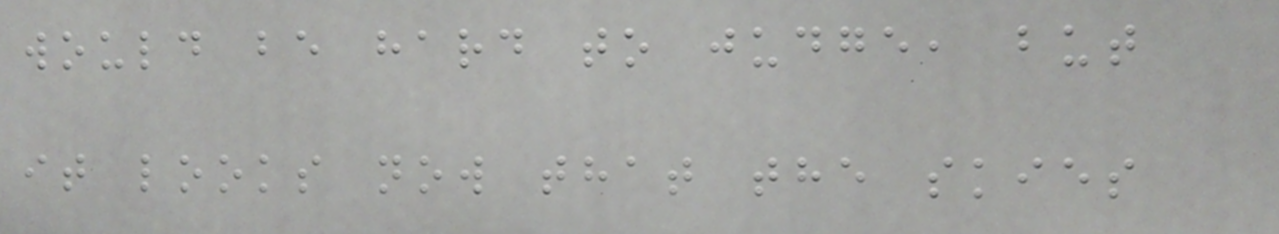would be hard to judge, but
it looks now that the skies
